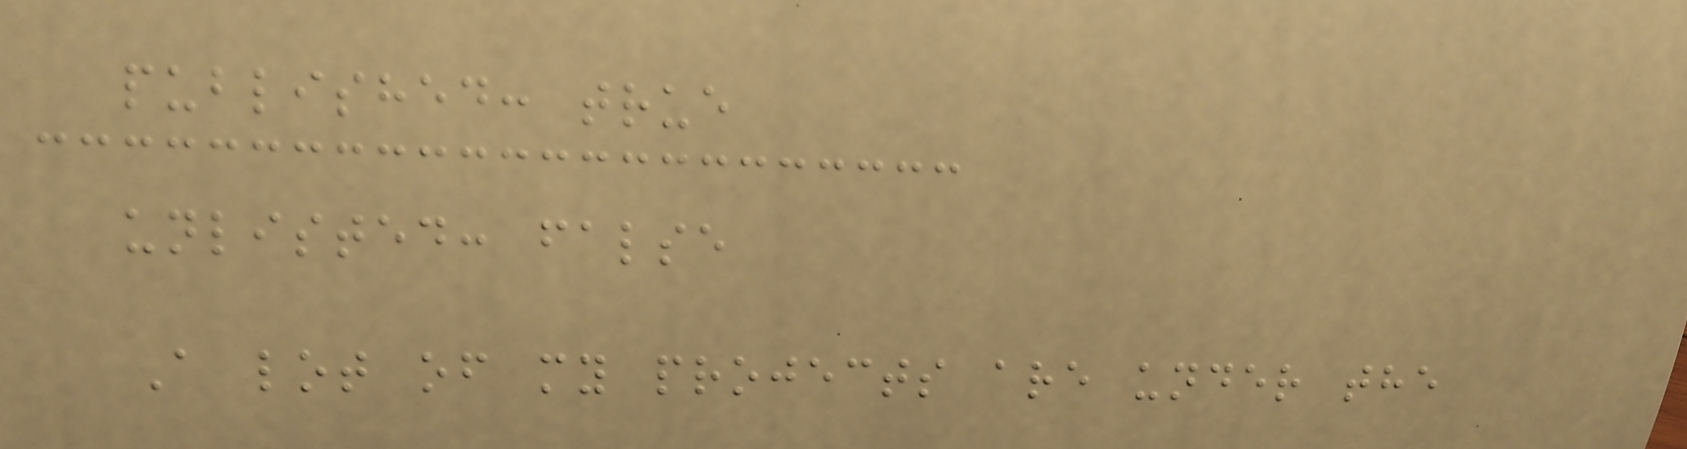published: true
unlisted: false
A lot of my projects are under the
